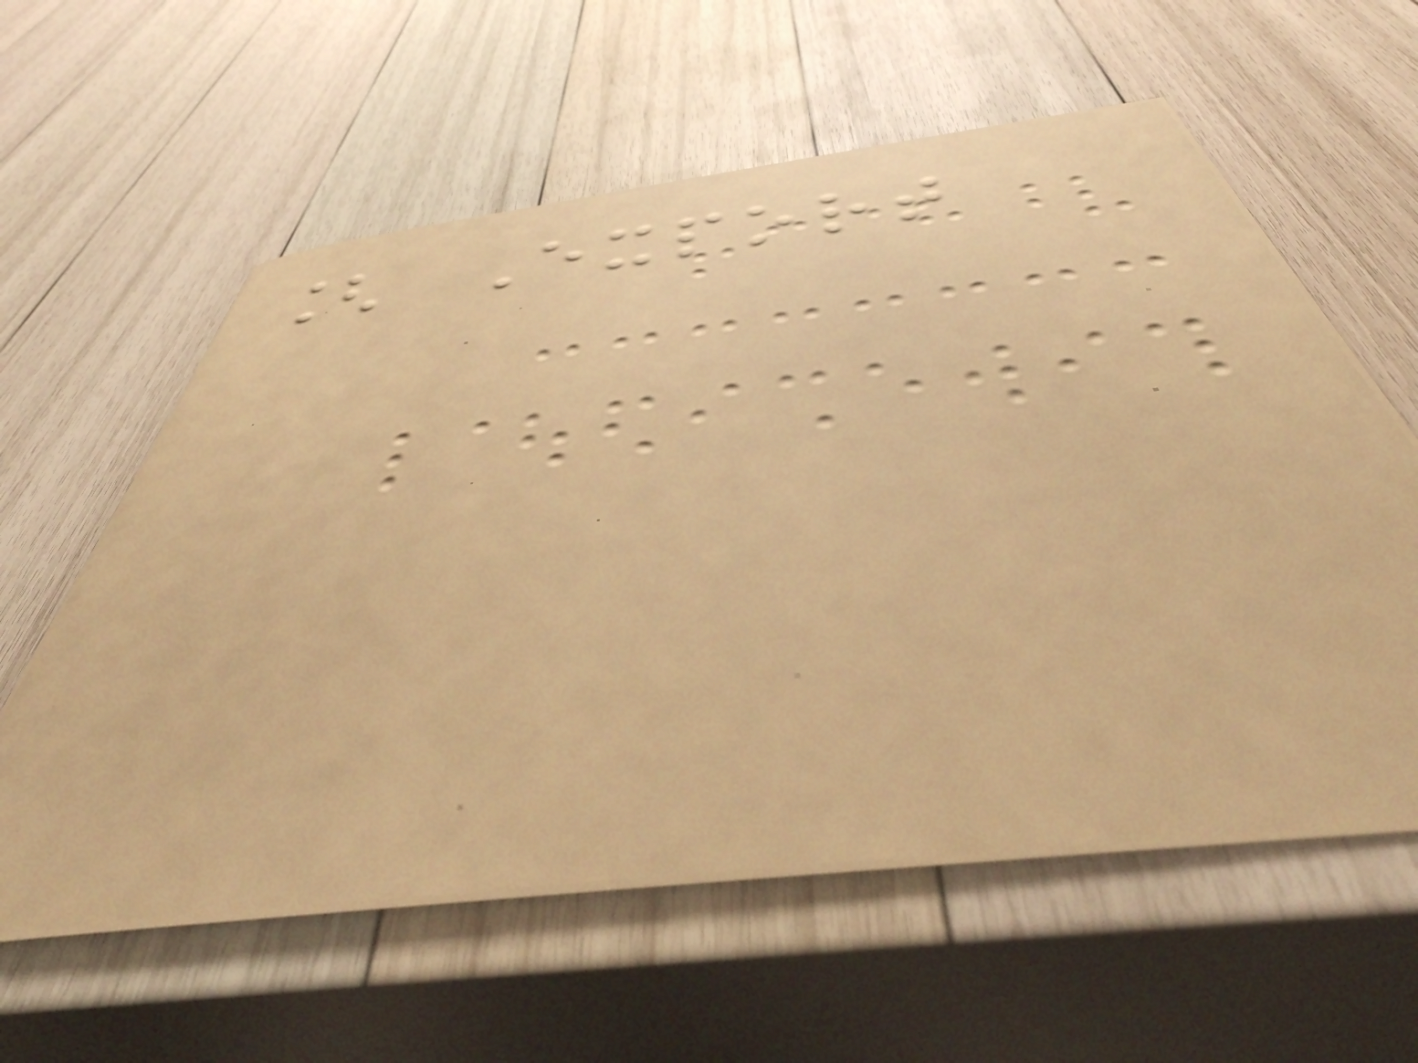[ Export
